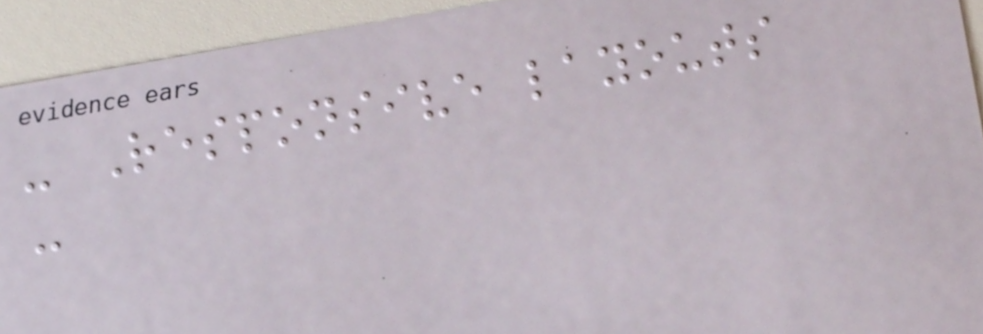- Responsive layouts
-
